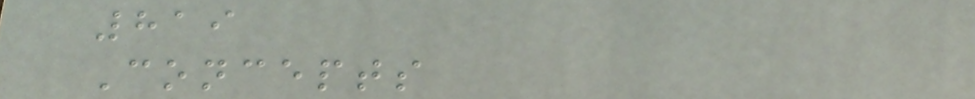819
Concepts
